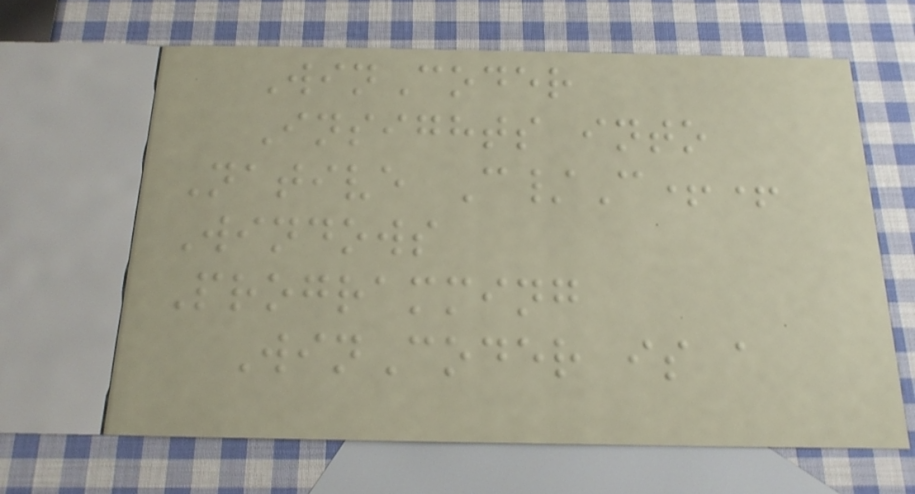WinCoder
Insights into
Native C/C++
Windows
Programming
WinCoder is a
